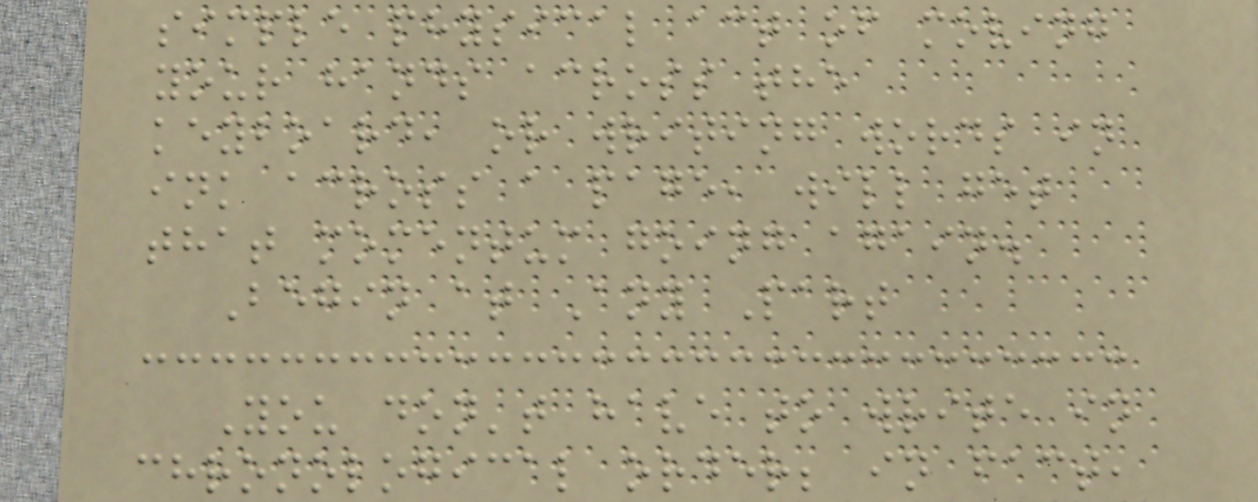simple physical act of moving
your hands across the
keyboard, or writing words in
ink across a page, will get
that momentum going again.
Begin at Any Part
You don't have to write in
chronological order; in fact,
